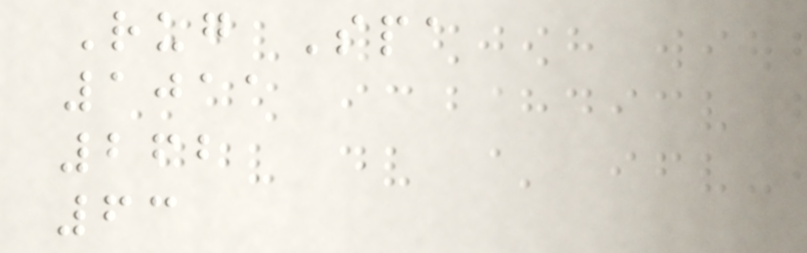Rug Spa
1011
262
63
